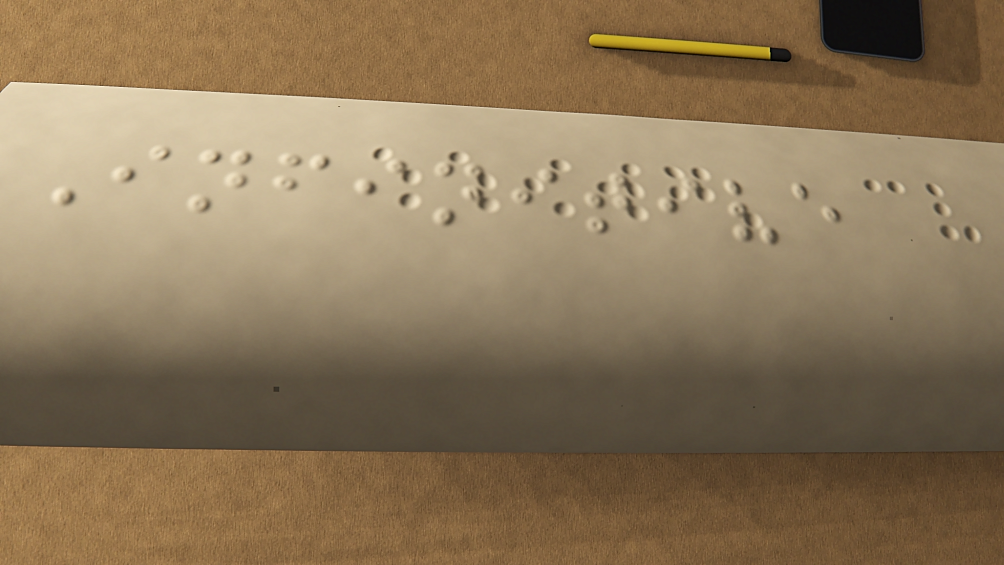Infinitive
